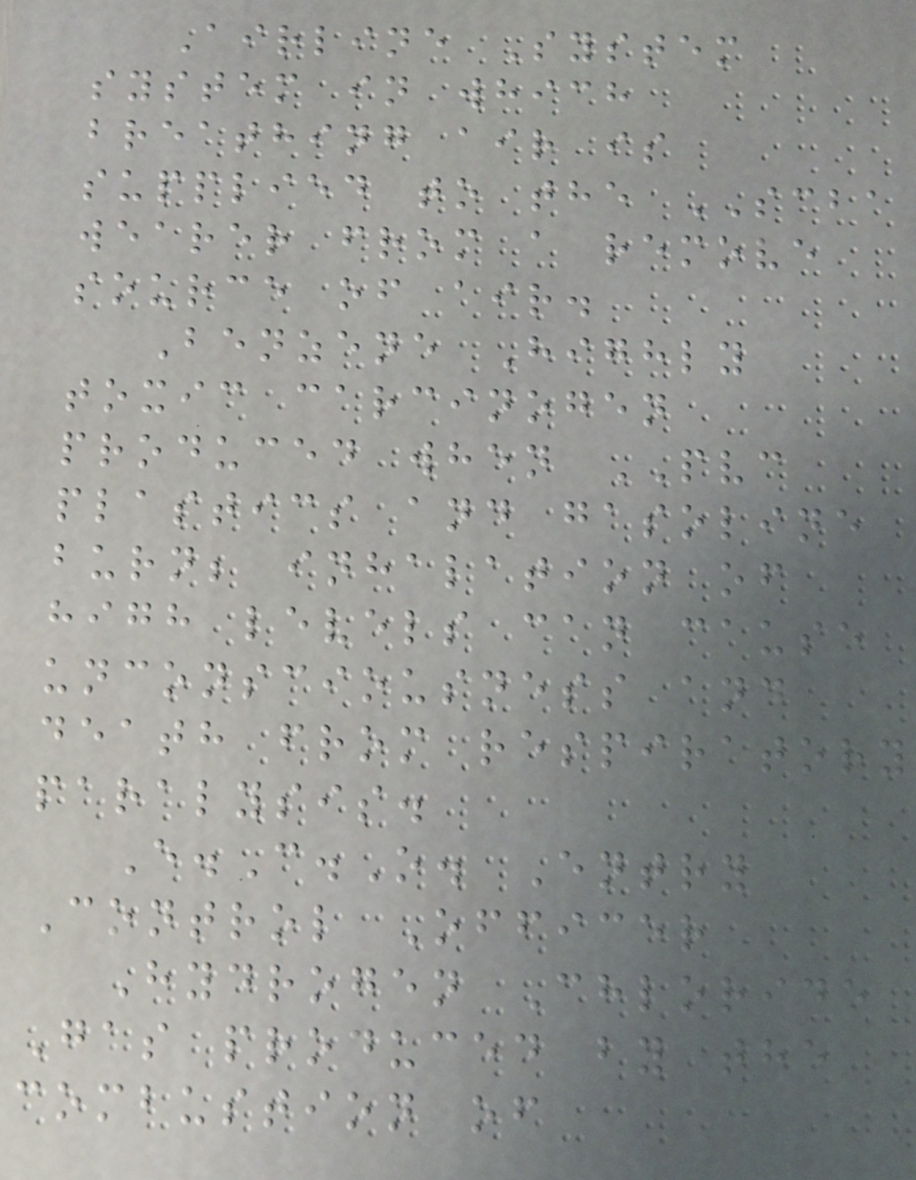Airline System
system in which
breathing air is
supplied to the SCBA
wearer from a remove
source of air.
Benzene Highly
toxic carcinogen
produced when PVC
plastics and gasoline
burn; inhalation of
high levels can cause
unconsciousness and
death from respiratory
paralysis.
E.C.O. Entry
Control Officer
Hydrogen Chloride
Gas produced by the
combustion of
